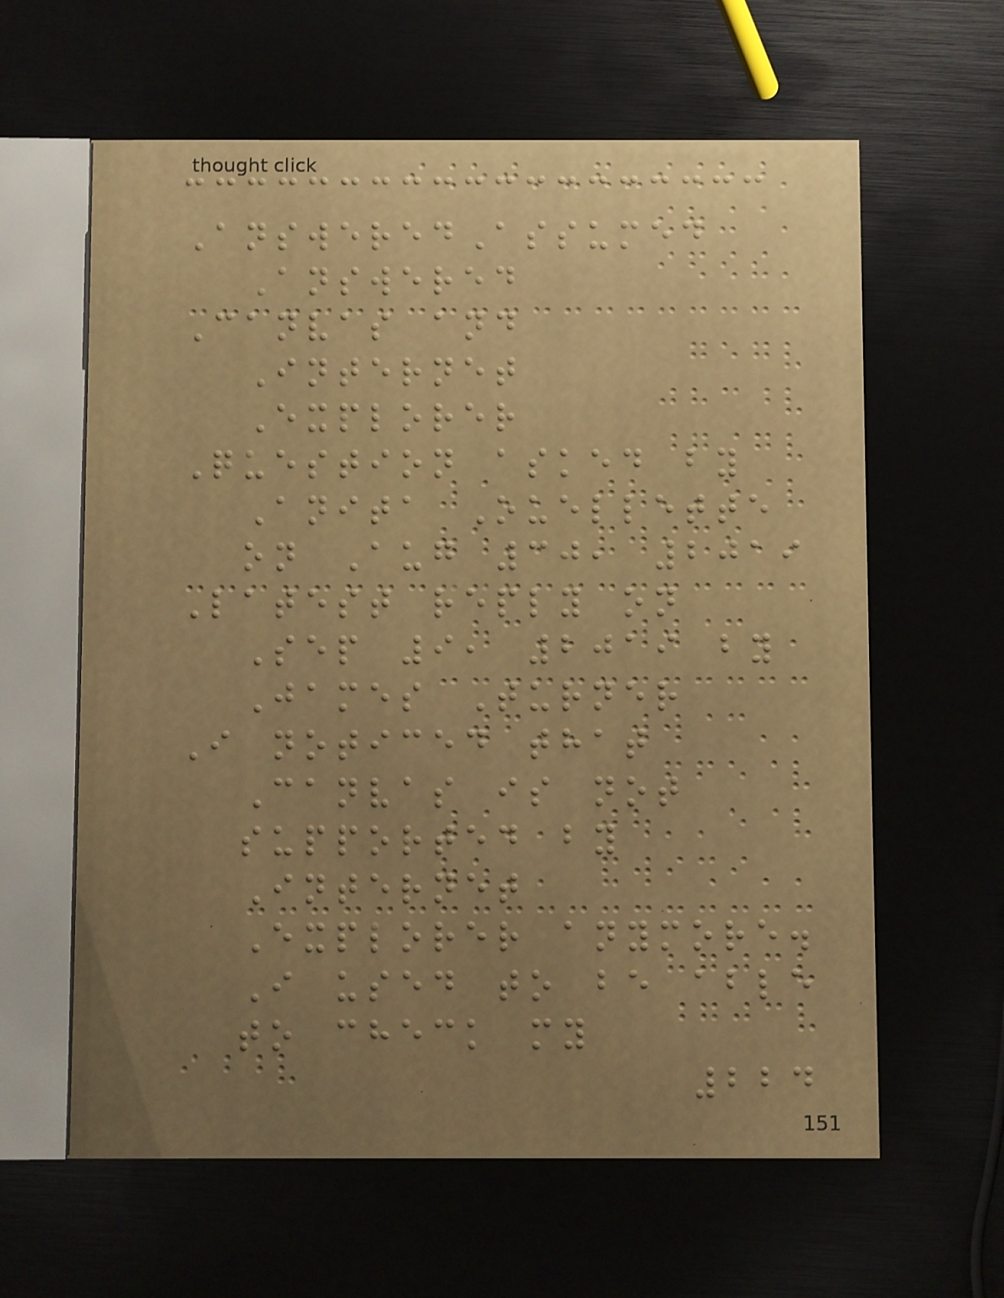AnsweredAssumed
Answered
Canvas and
Internet
Explorer
Question asked by
Anita Ouellette
on Aug 30, 2019
Latest reply on
Sep 9, 2019 by
James Turner
I noticed that
Canvas is not
supported by
Internet
Explorer anymore.
I used to be able
to check my
224
